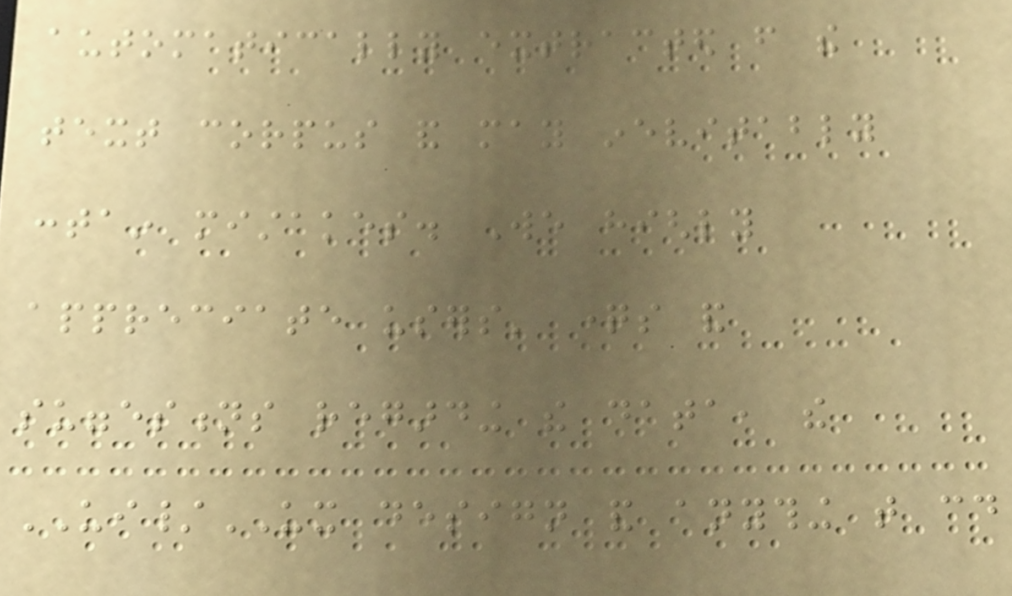automatically extracted from the
text corpus and may inevitably
contain mistakes. We highly
appreciate users' questions and
suggestions regarding the data, the
UI/UX design and anything that could
